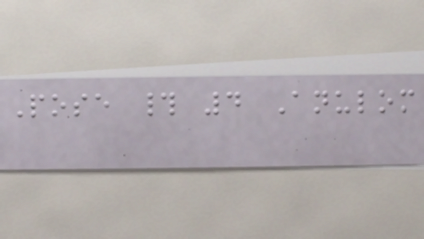Pose # 4 Anulom
